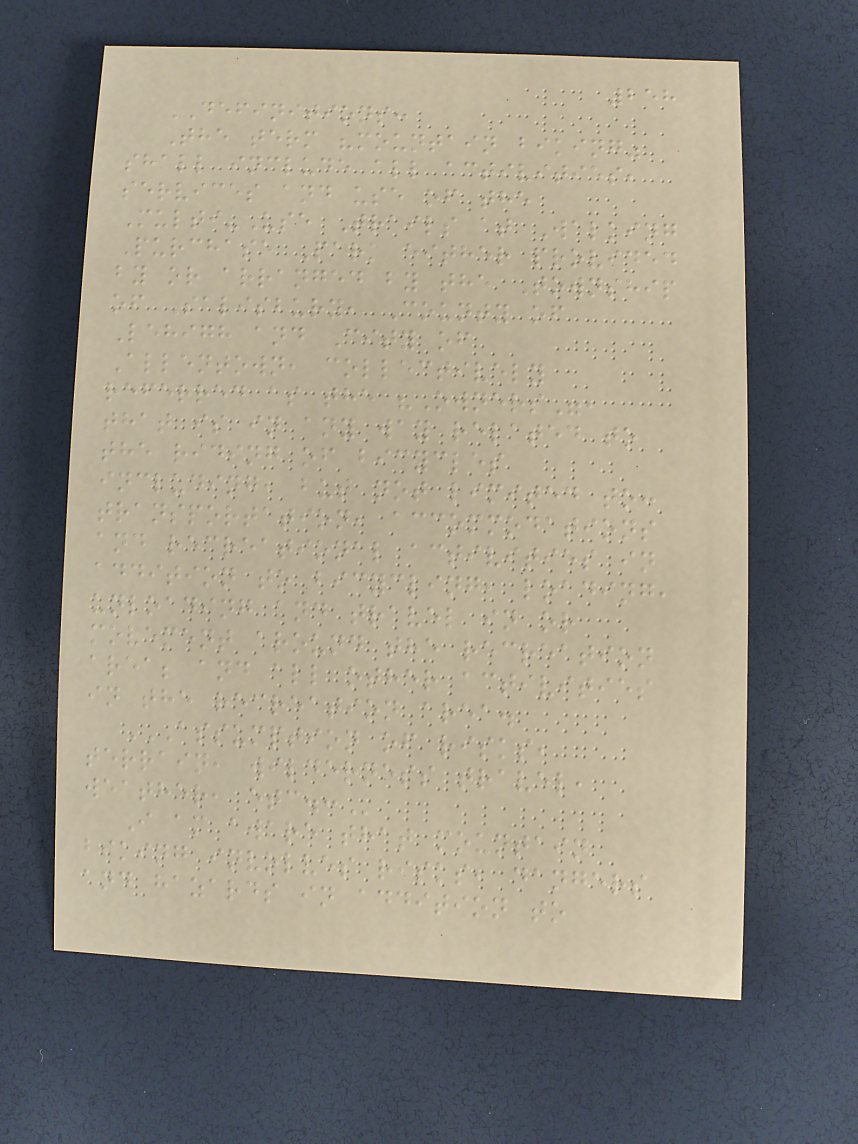258
DEFINITIONS:
The term "mountain biking"
shall include all activities,
services and use of the
Multi-Use Trails at Walking
Purchase Park either provided
by or arranged by the Township
of Salisbury, County of
Lehigh and City of
Allentown, collectively
referred as the "Owners",
that is in any way related to
the riding of bicycles
including, but not limited to:
transportation, accommodations
and recreational activities in
addition to bicycling, loading,
unloading and travel in or
movement around the recreation
area; and all other activities
in the recreation area.
ASSUMPTION OF RISKS,
TERRAIN, WILDERNESS TRAVEL,
WEATHER, ETC.:
I am aware that mountain
biking involves risks, dangers
and hazards in addition to
